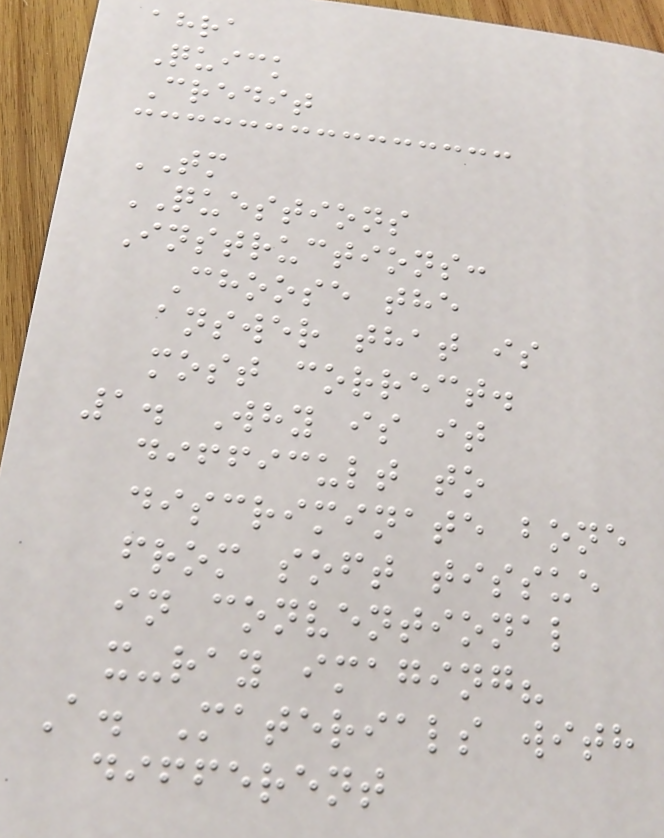ahra
Quick
Credit
TM
QUESTIONS
Instructions:
Choose the
answer that is
most correct.
1. Why is it
difficult to
discriminate bone
from soft tissue
in conventional
x-ray imaging?
A. Materials with
different
